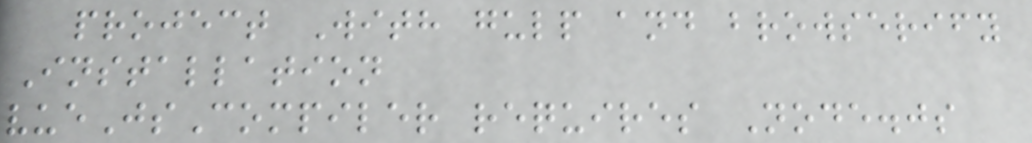project With gulp and browserify
Installation
vueJsCompiler requires Node.js
